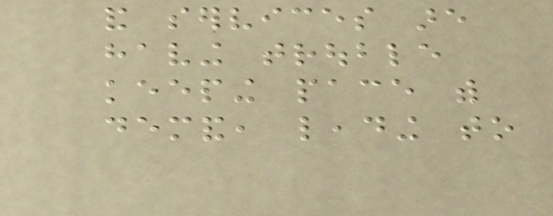and services are
having trouble
keeping pace with
demand, leading to
